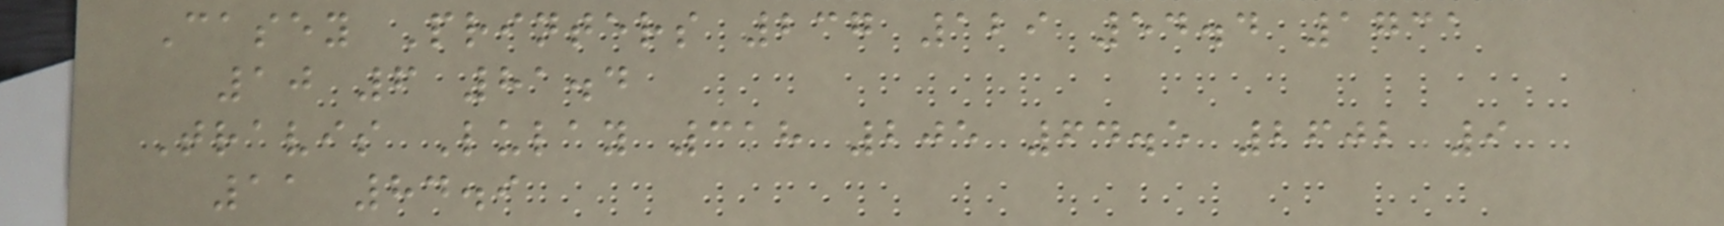Casey Printers 237 129 54.4 1731
10 6 81.4
Travis Lulay 318 205 64.5 2602 9
11 84.9
